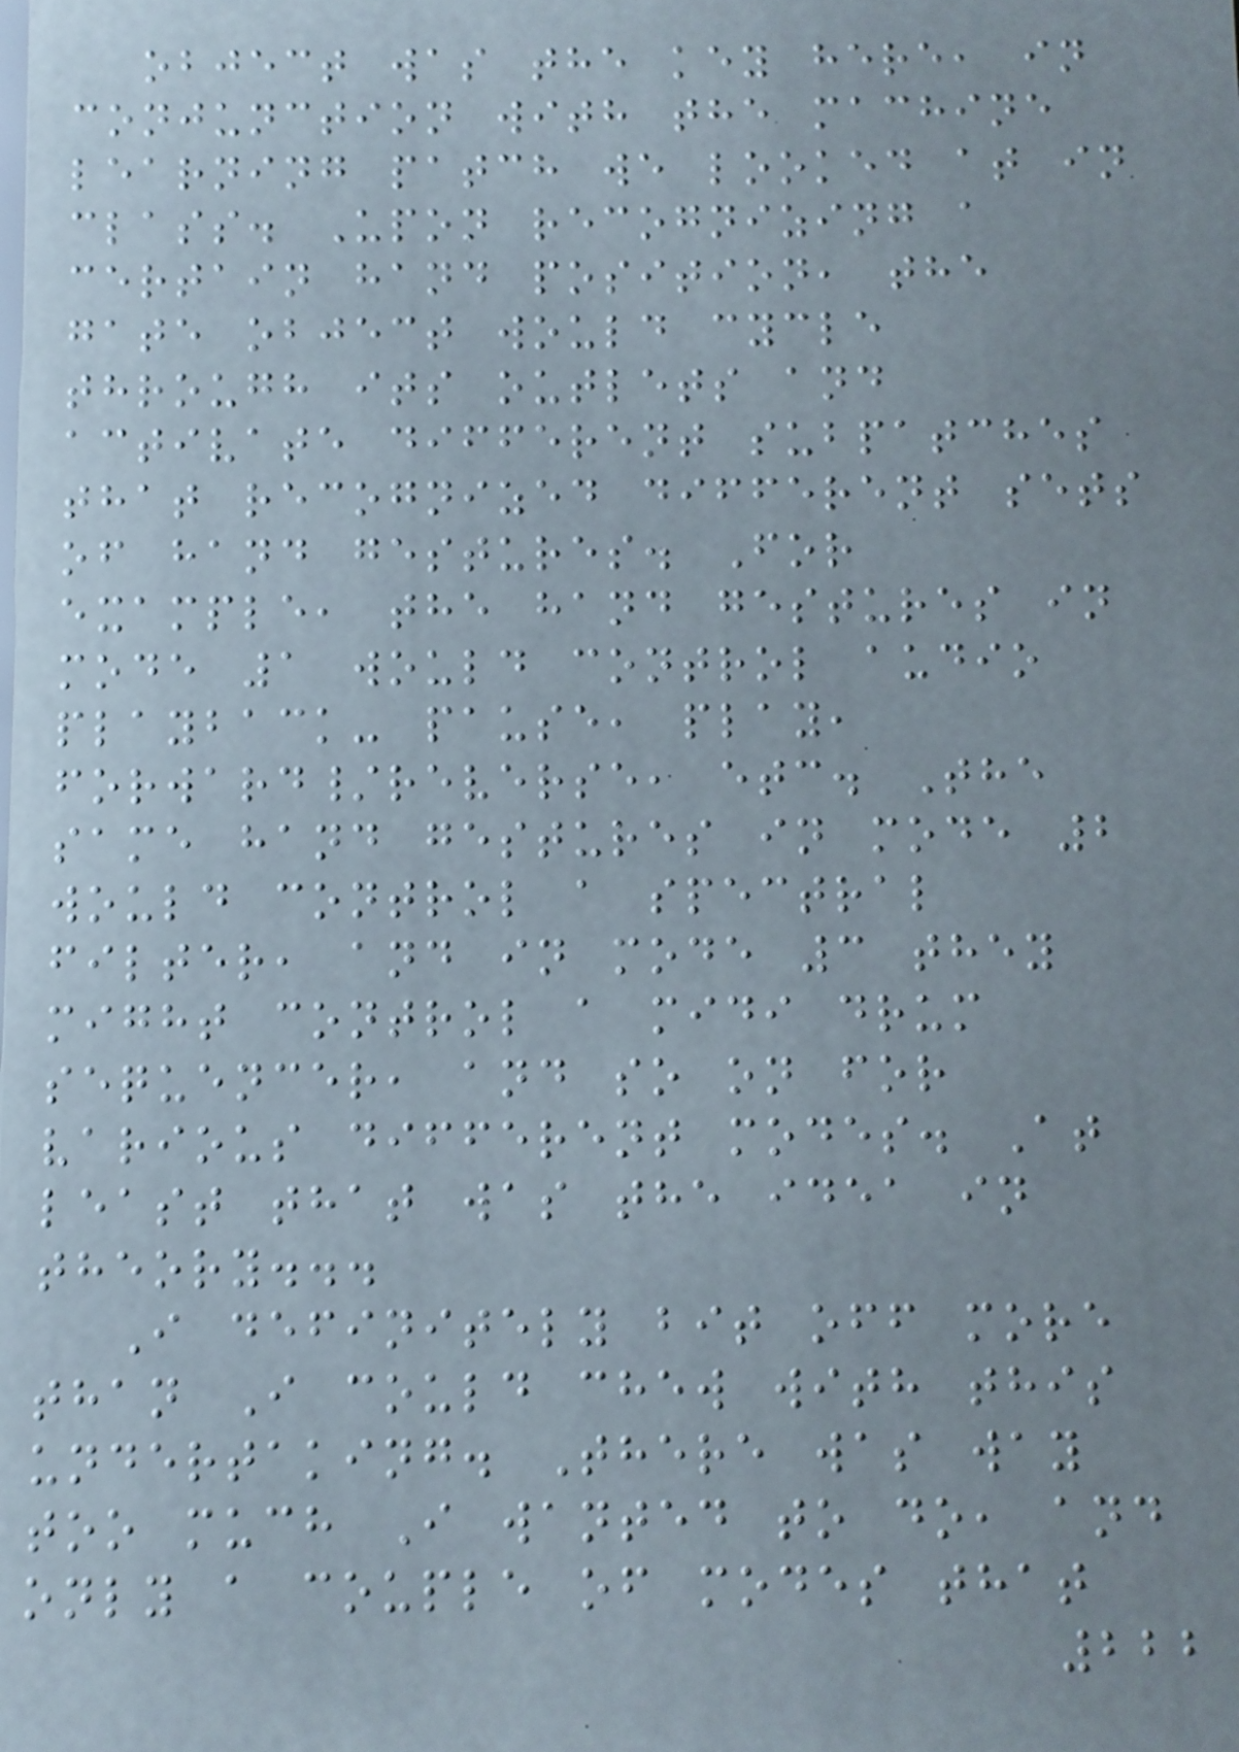object was the key here, in
conjunction with the machine
learning patch we looked at in
class. Upon recognizing a
certain hand position, the
gate object would cycle
through its outlets and
activate different subpatches
that recognized different sets
of hand gestures. For
example, the hand gestures in
mode 1 would control audio
playback- pause, play,
forward/reverse, etc. The
same hand gestures in mode 2
would control a spectral
filter, and in mode 3 they
might control a midi drum
sequencer, and so on for
various different modes. At
least that was the idea in
theory...
I definitely bit off more
than I could chew with this
undertaking. There was way
too much I wanted to do, and
only a couple of modes that
222
